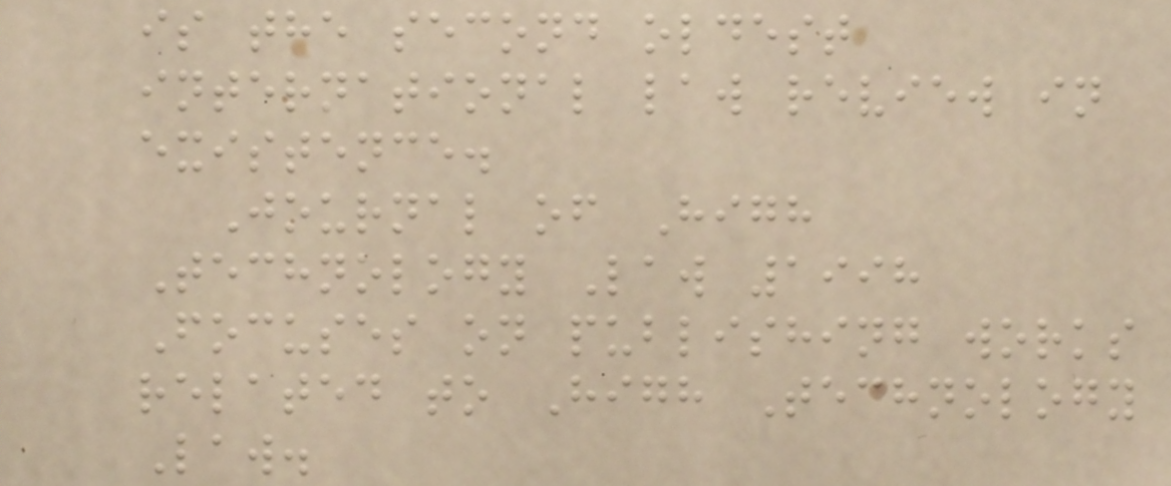is the second oldest
international law review in
existence.
Journal of High
Technology Law 1998
Focuses on publishing works
related to High Technology
Law.
